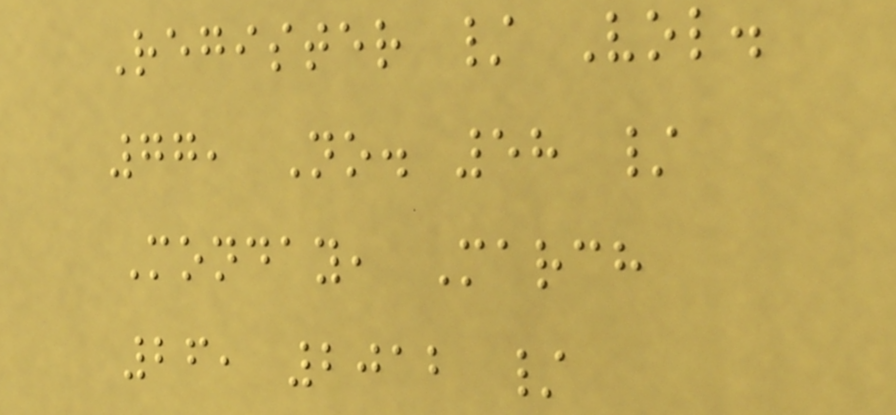Register / Vol.
77, No. 58 /
Monday, March
26, 2012 /
